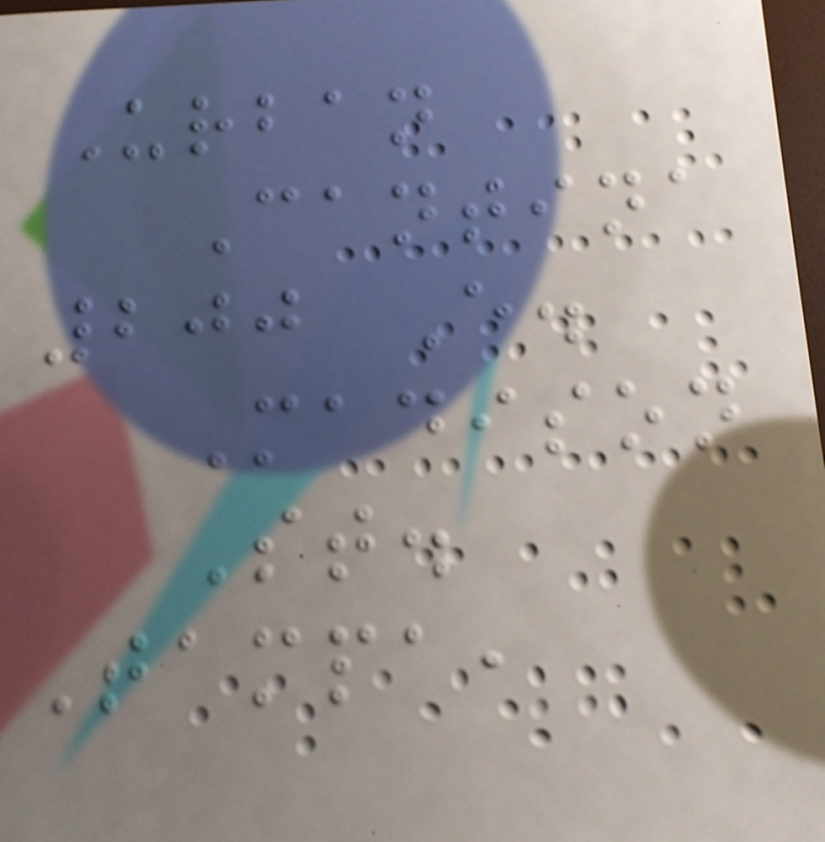Urban
Cantina
200 E.
Madison
St.
Tampa,
